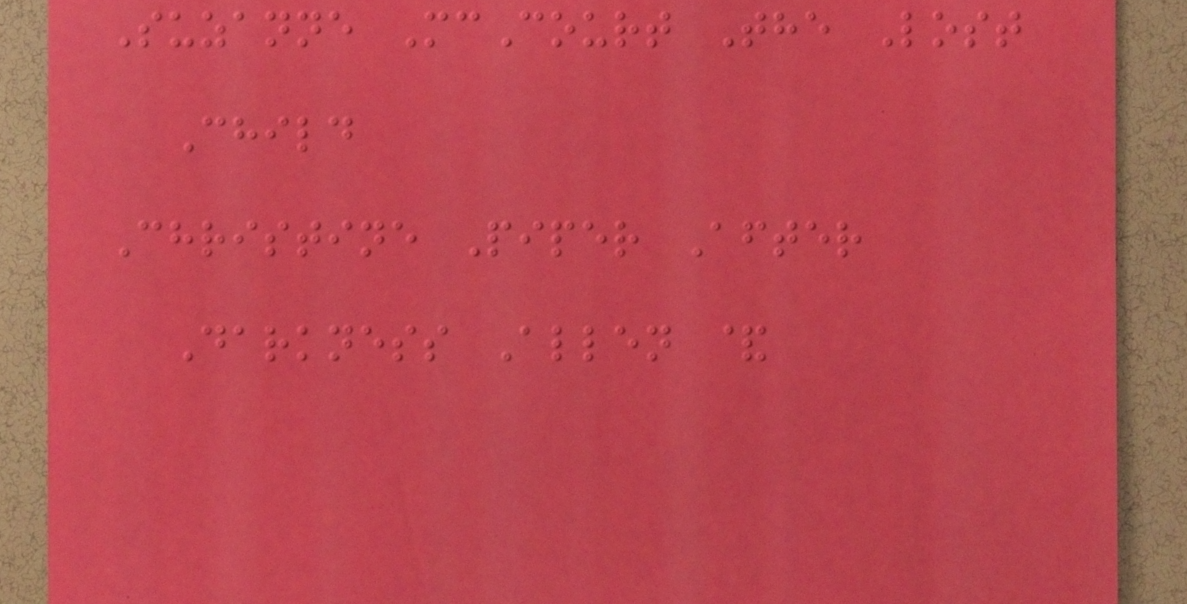Suzanne McCourt The Lost
Child
Christine Piper After
Darkness Allen &
